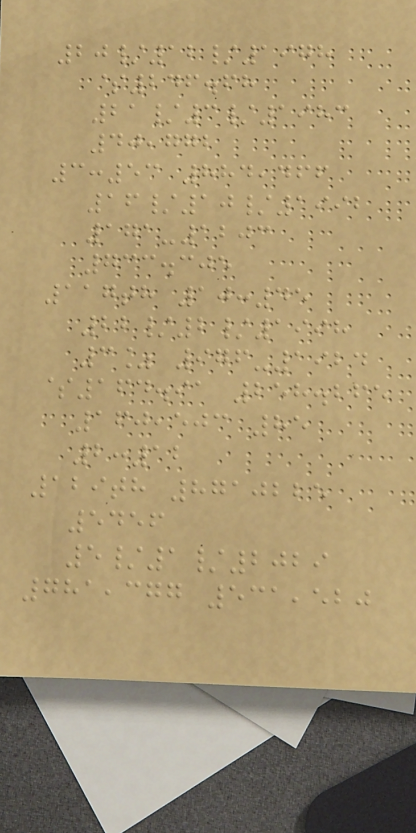20/12/1978
$246.68
21/3/1983
40,772
3:53 884,466
16/10/1992
171-1203
733.305
117th 10:45
22/2/1998
3% 976-1924
$164.91 258.265
160,503 85
2:12
129th 8710225
5456
5/1/2029
781,377 531,520
